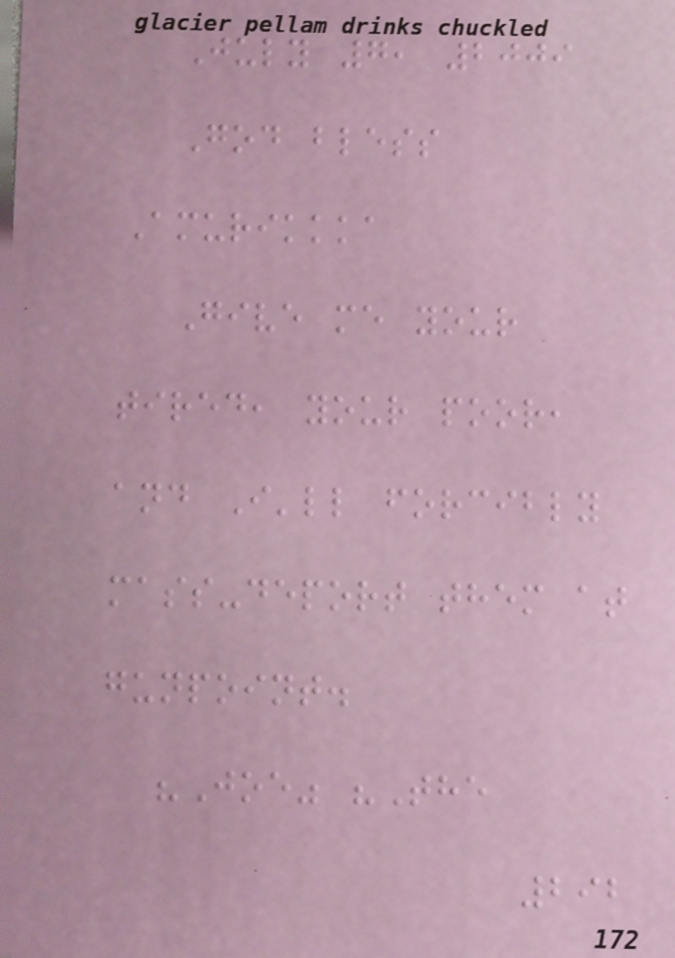July 7, 2009
God bless
Amurikkka
Give me your
tired, your poor,
and I'll forcibly
mass-deport them at
gunpoint.
"Joe" "The
292
